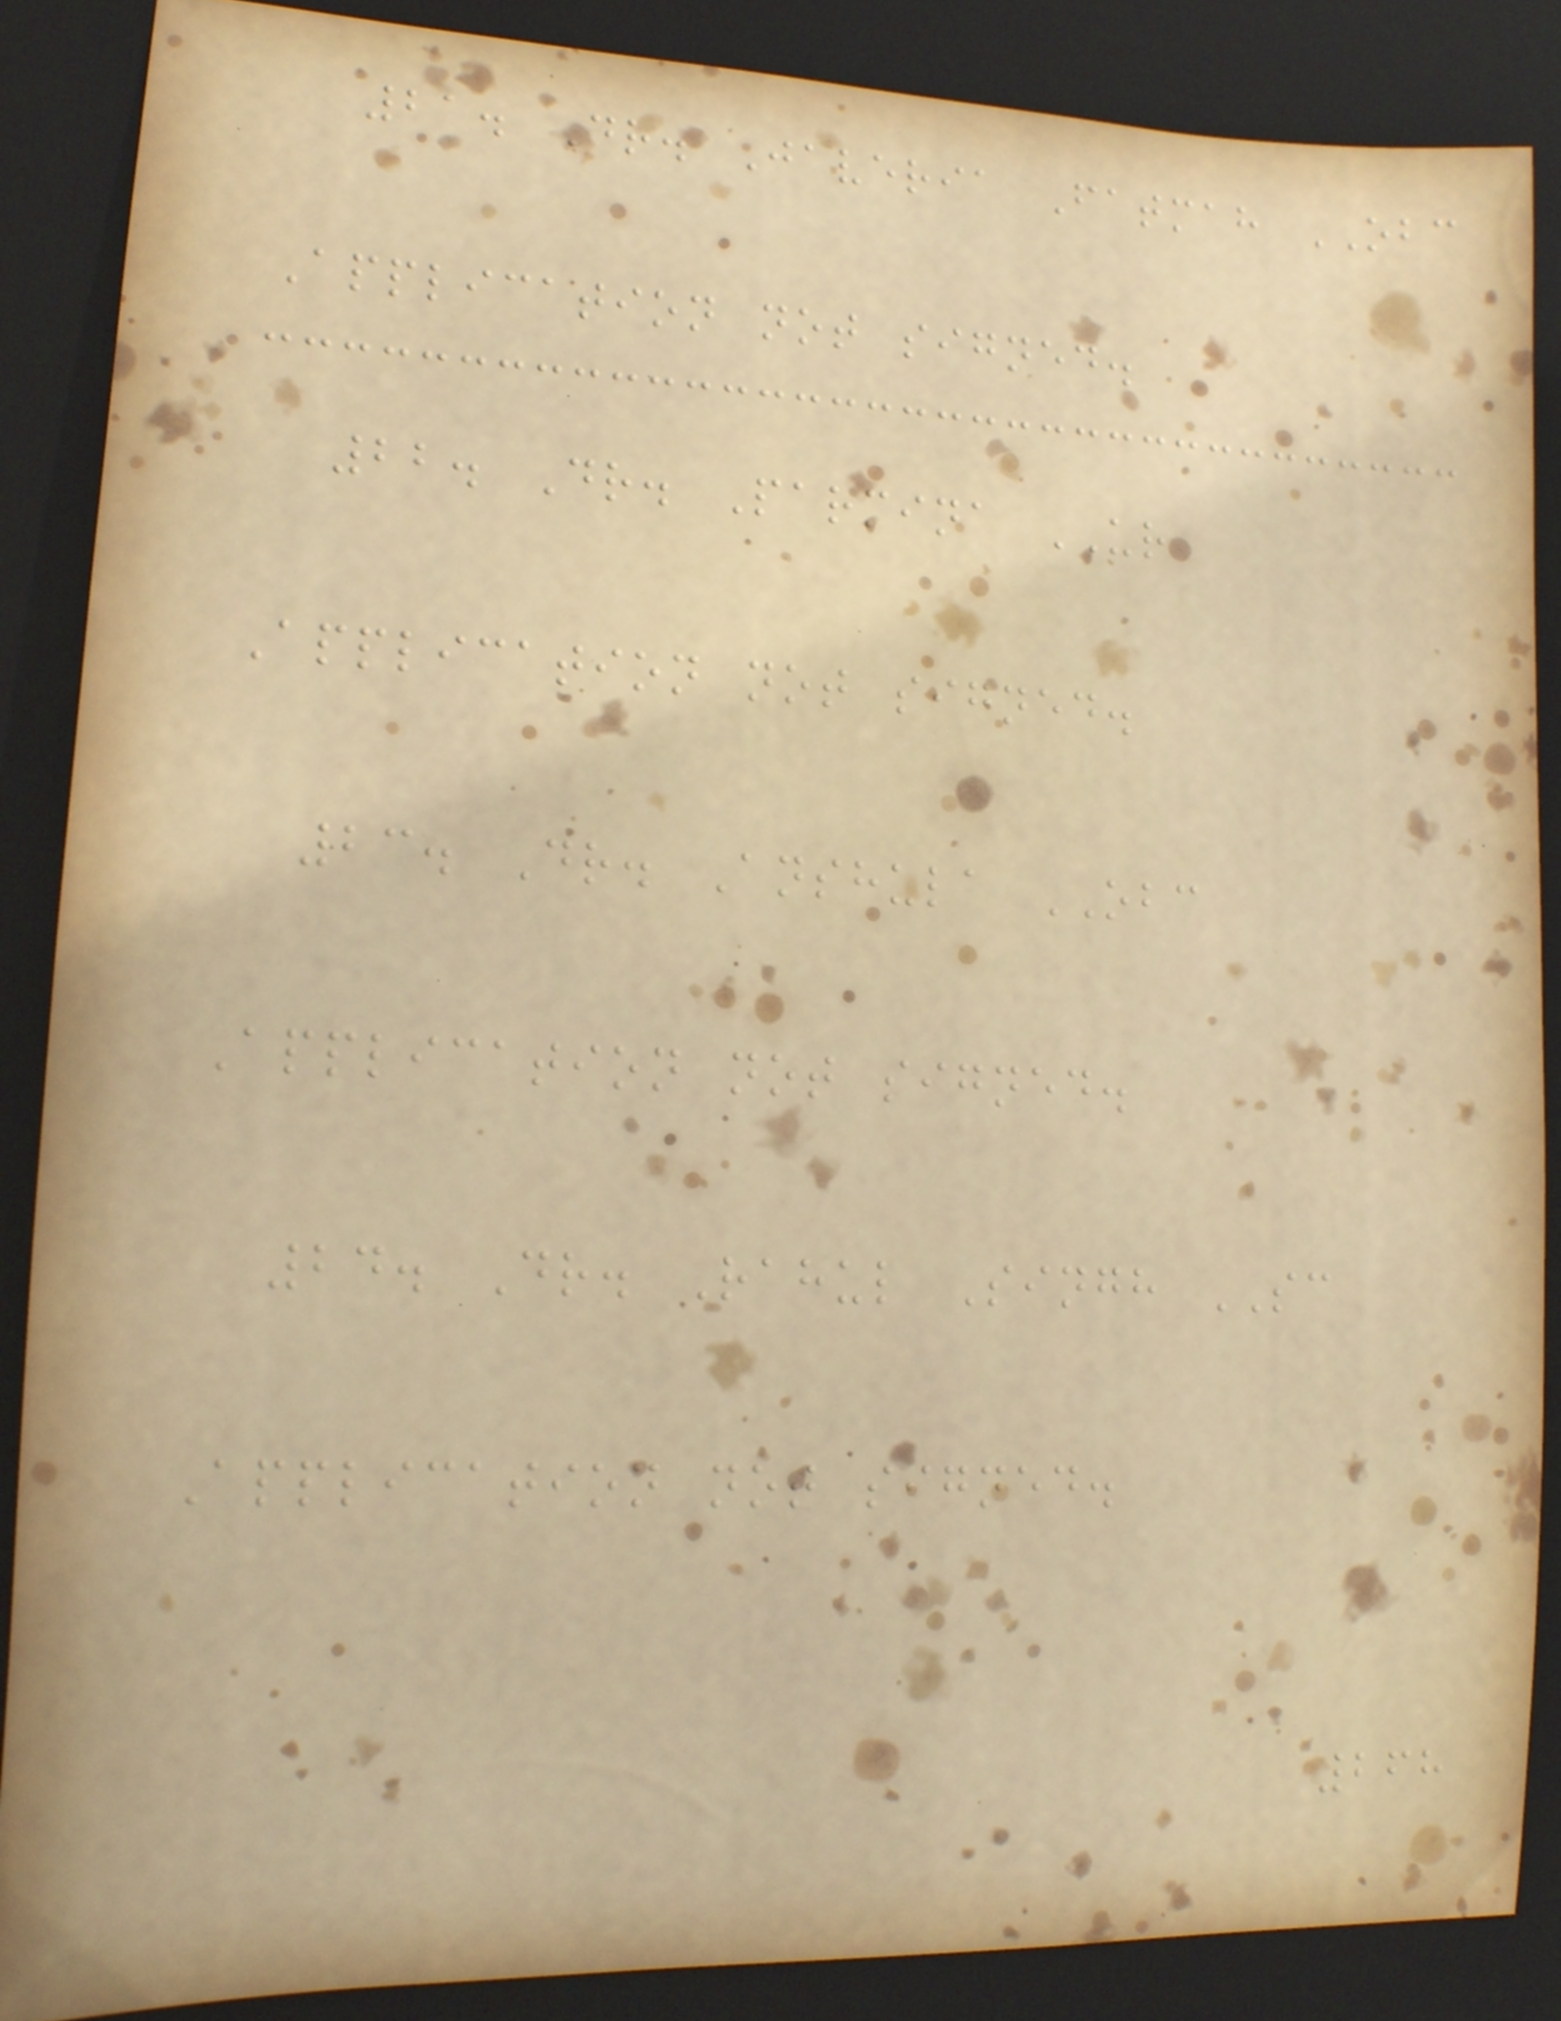21. Dr. Javeria Fatmah OBC
Application not signed.
22. Dr. Parmina UR
Application not signed.
23. Dr. Anshula OBC
Application not signed.
24. Dr. Rahul Singh SC
Application not signed.
268
